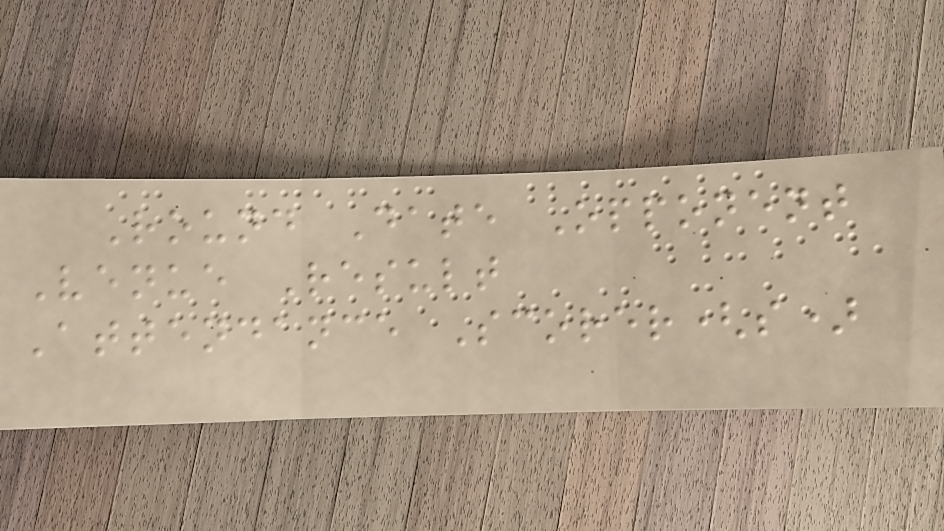Round Date Opponent
Venue Result
Attendance Scorer(s)
